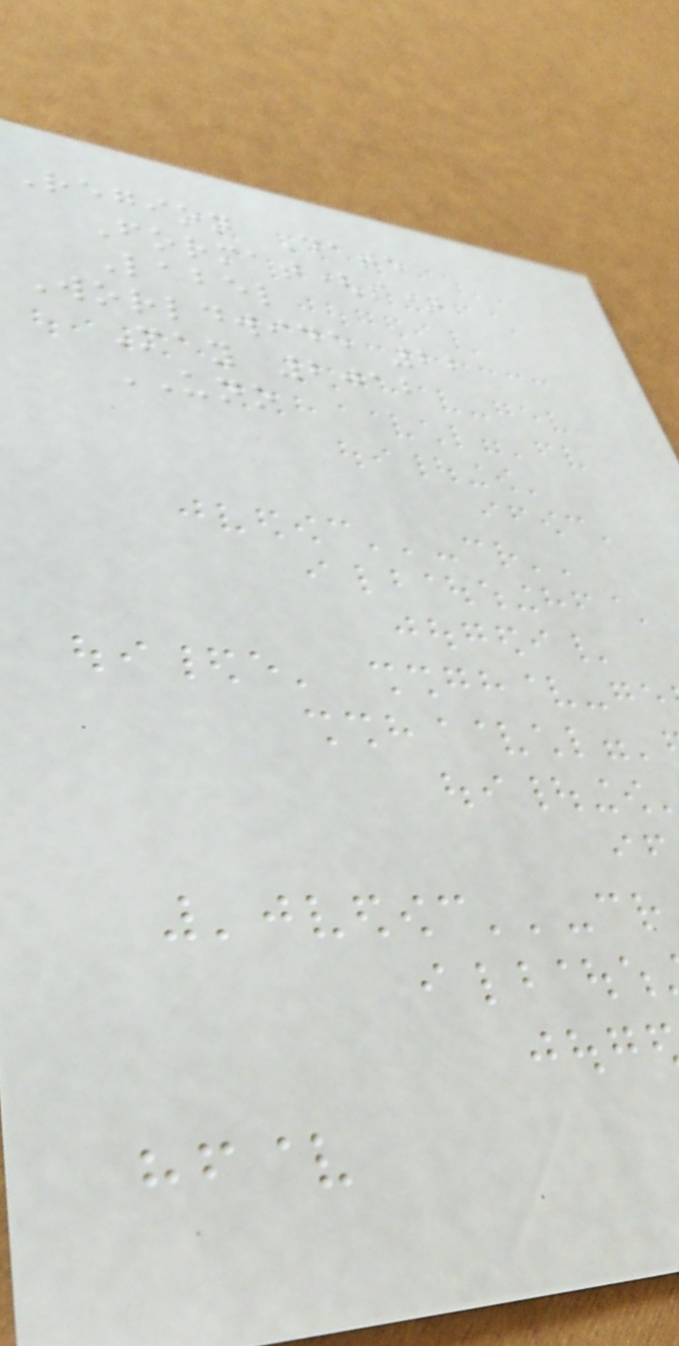Region Date
Format(s)
Label
Worldwide 22
May 2012
UNO
